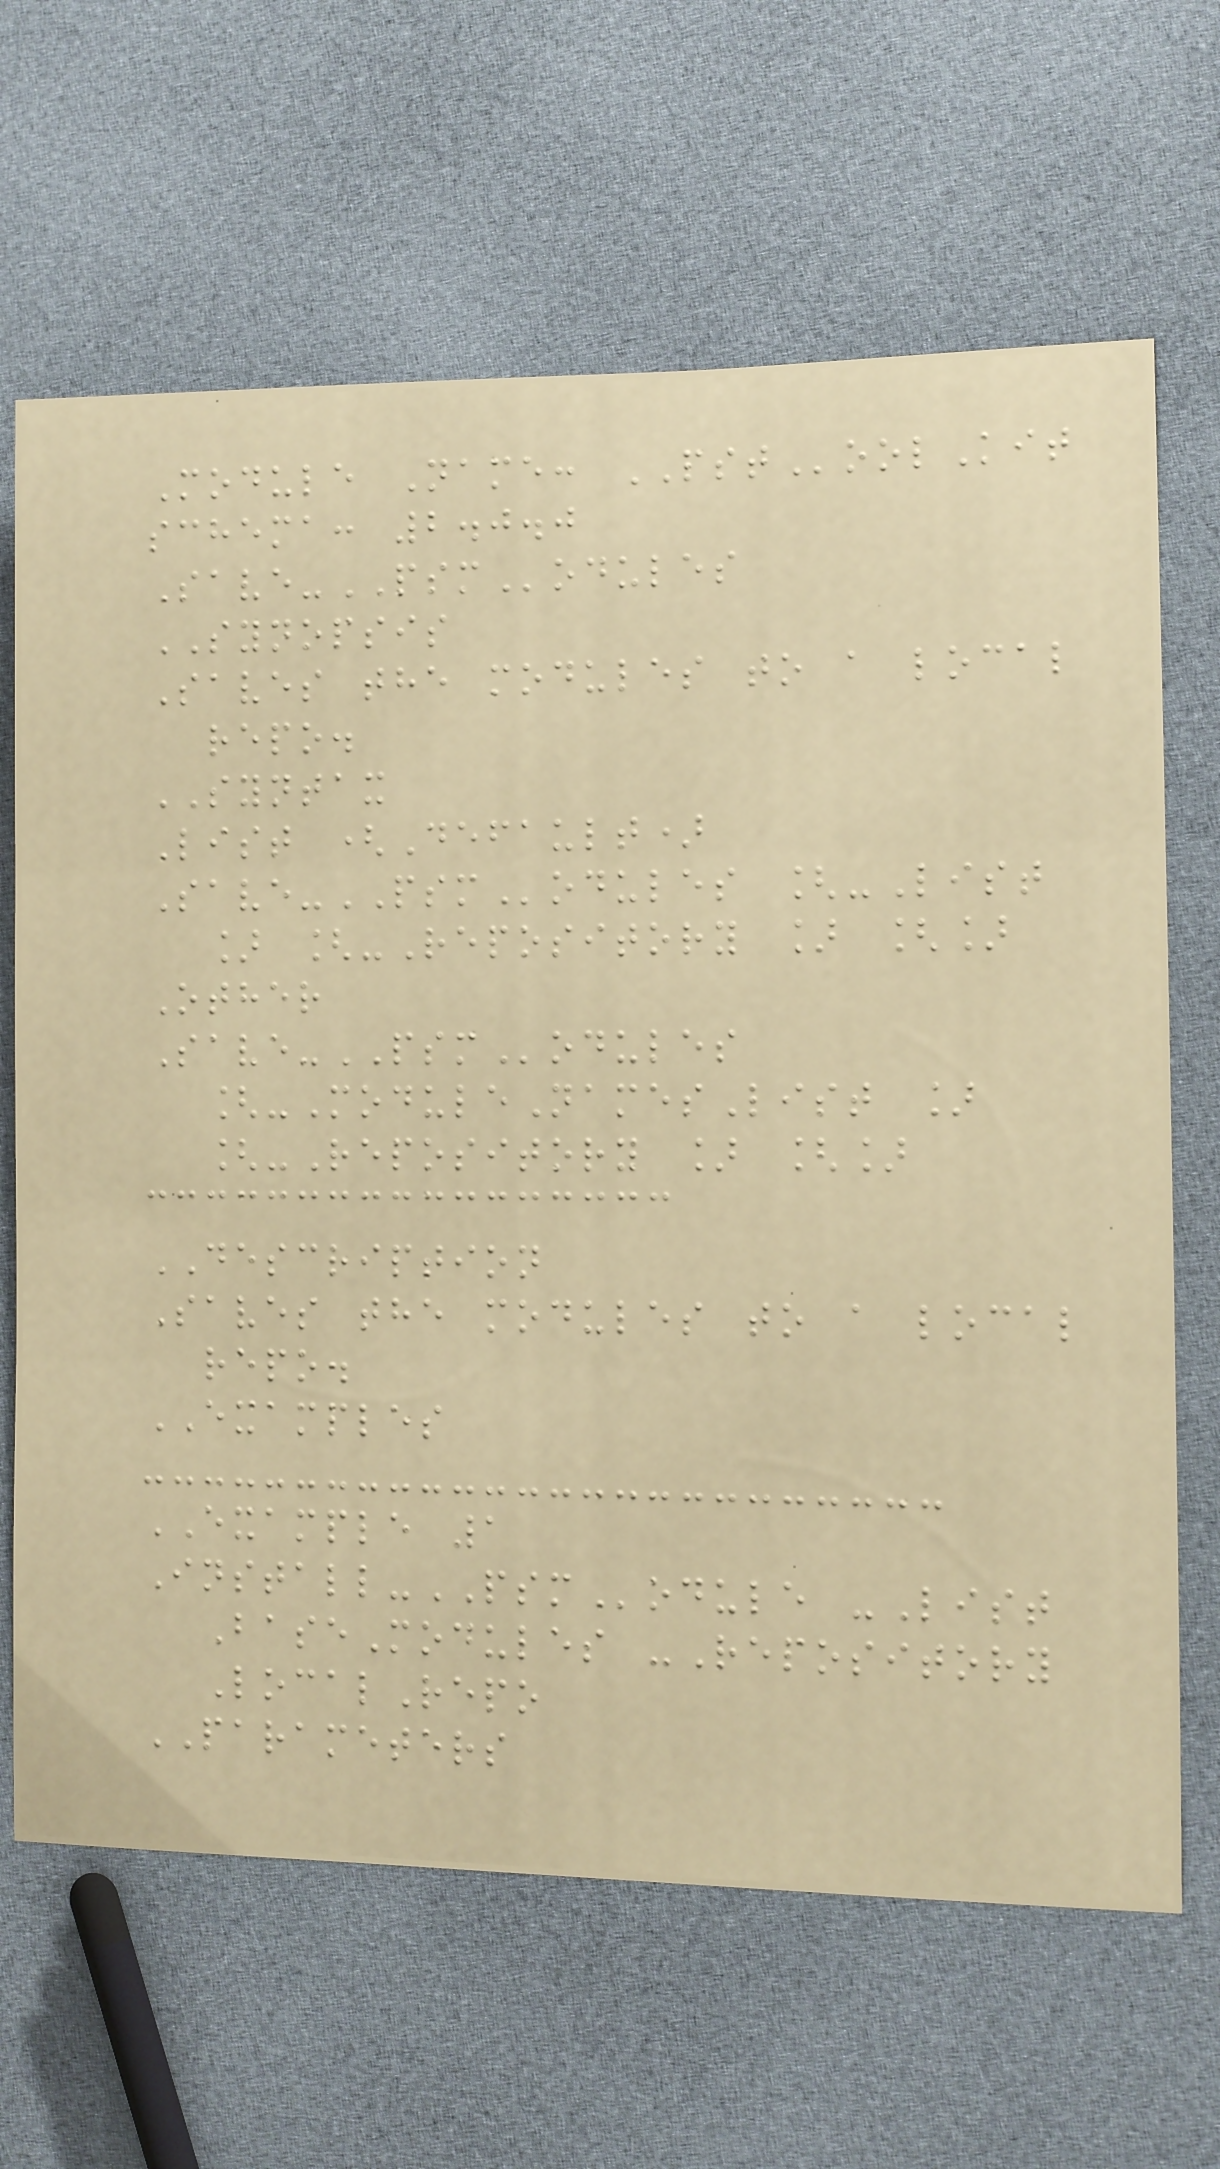Module Name: PSToolKit
schema: 2.0.0
Save-PSModules
SYNOPSIS
Saves the modules to a local
repo.
SYNTAX
List (Default)
Save-PSModules [-List
] [-Repository ] []
Other
Save-PSModules
[-ModuleNamesList ]
[-Repository ] []
DESCRIPTION
Saves the modules to a local
repo.
EXAMPLES
EXAMPLE 1
Install-PSModule -List
BaseModules -Repository
LocalRepo
PARAMETERS
